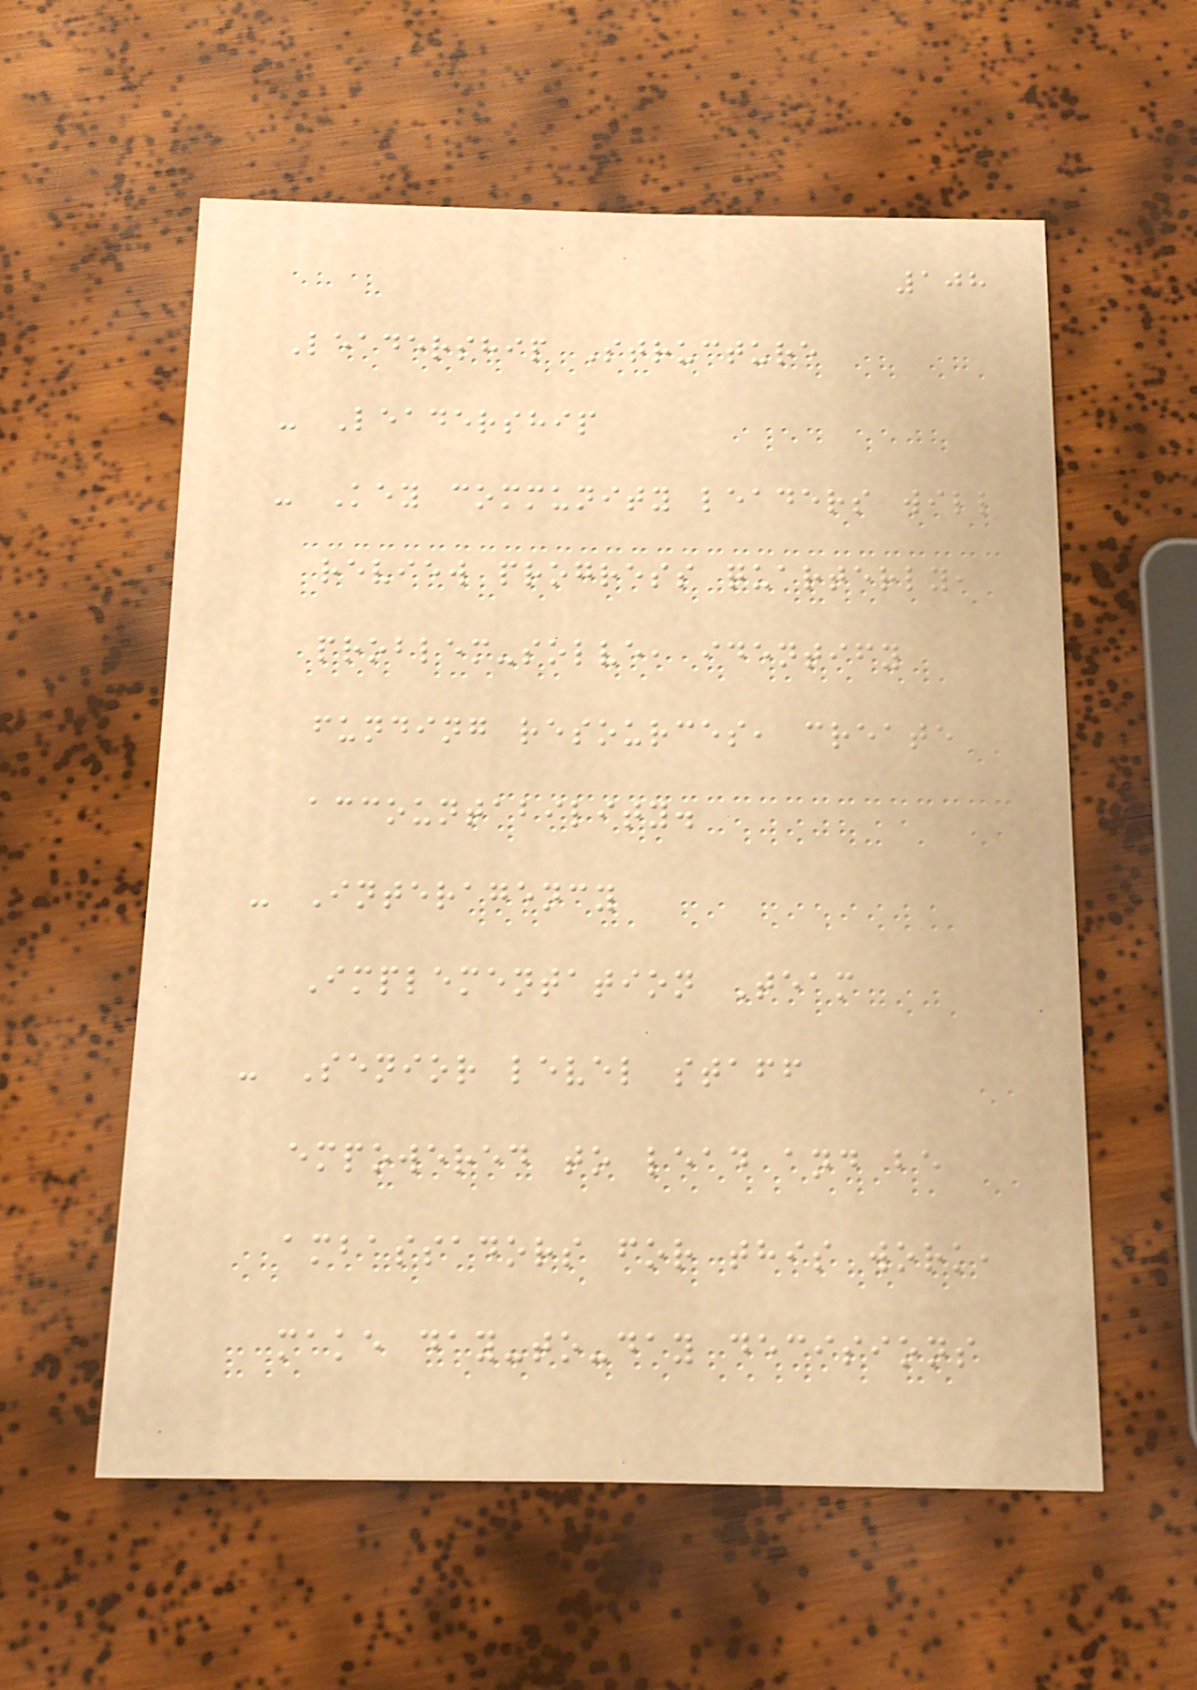108
Leadership Structure
- Leadership
- Key community leaders will
review progress quarterly,
problem-solve, identify
funding resources, create
accountability.
- Interagency
Implementation Team
- Senior level staff
empowered to lead and be
ambassadors for this work,
make day-to-day decisions
